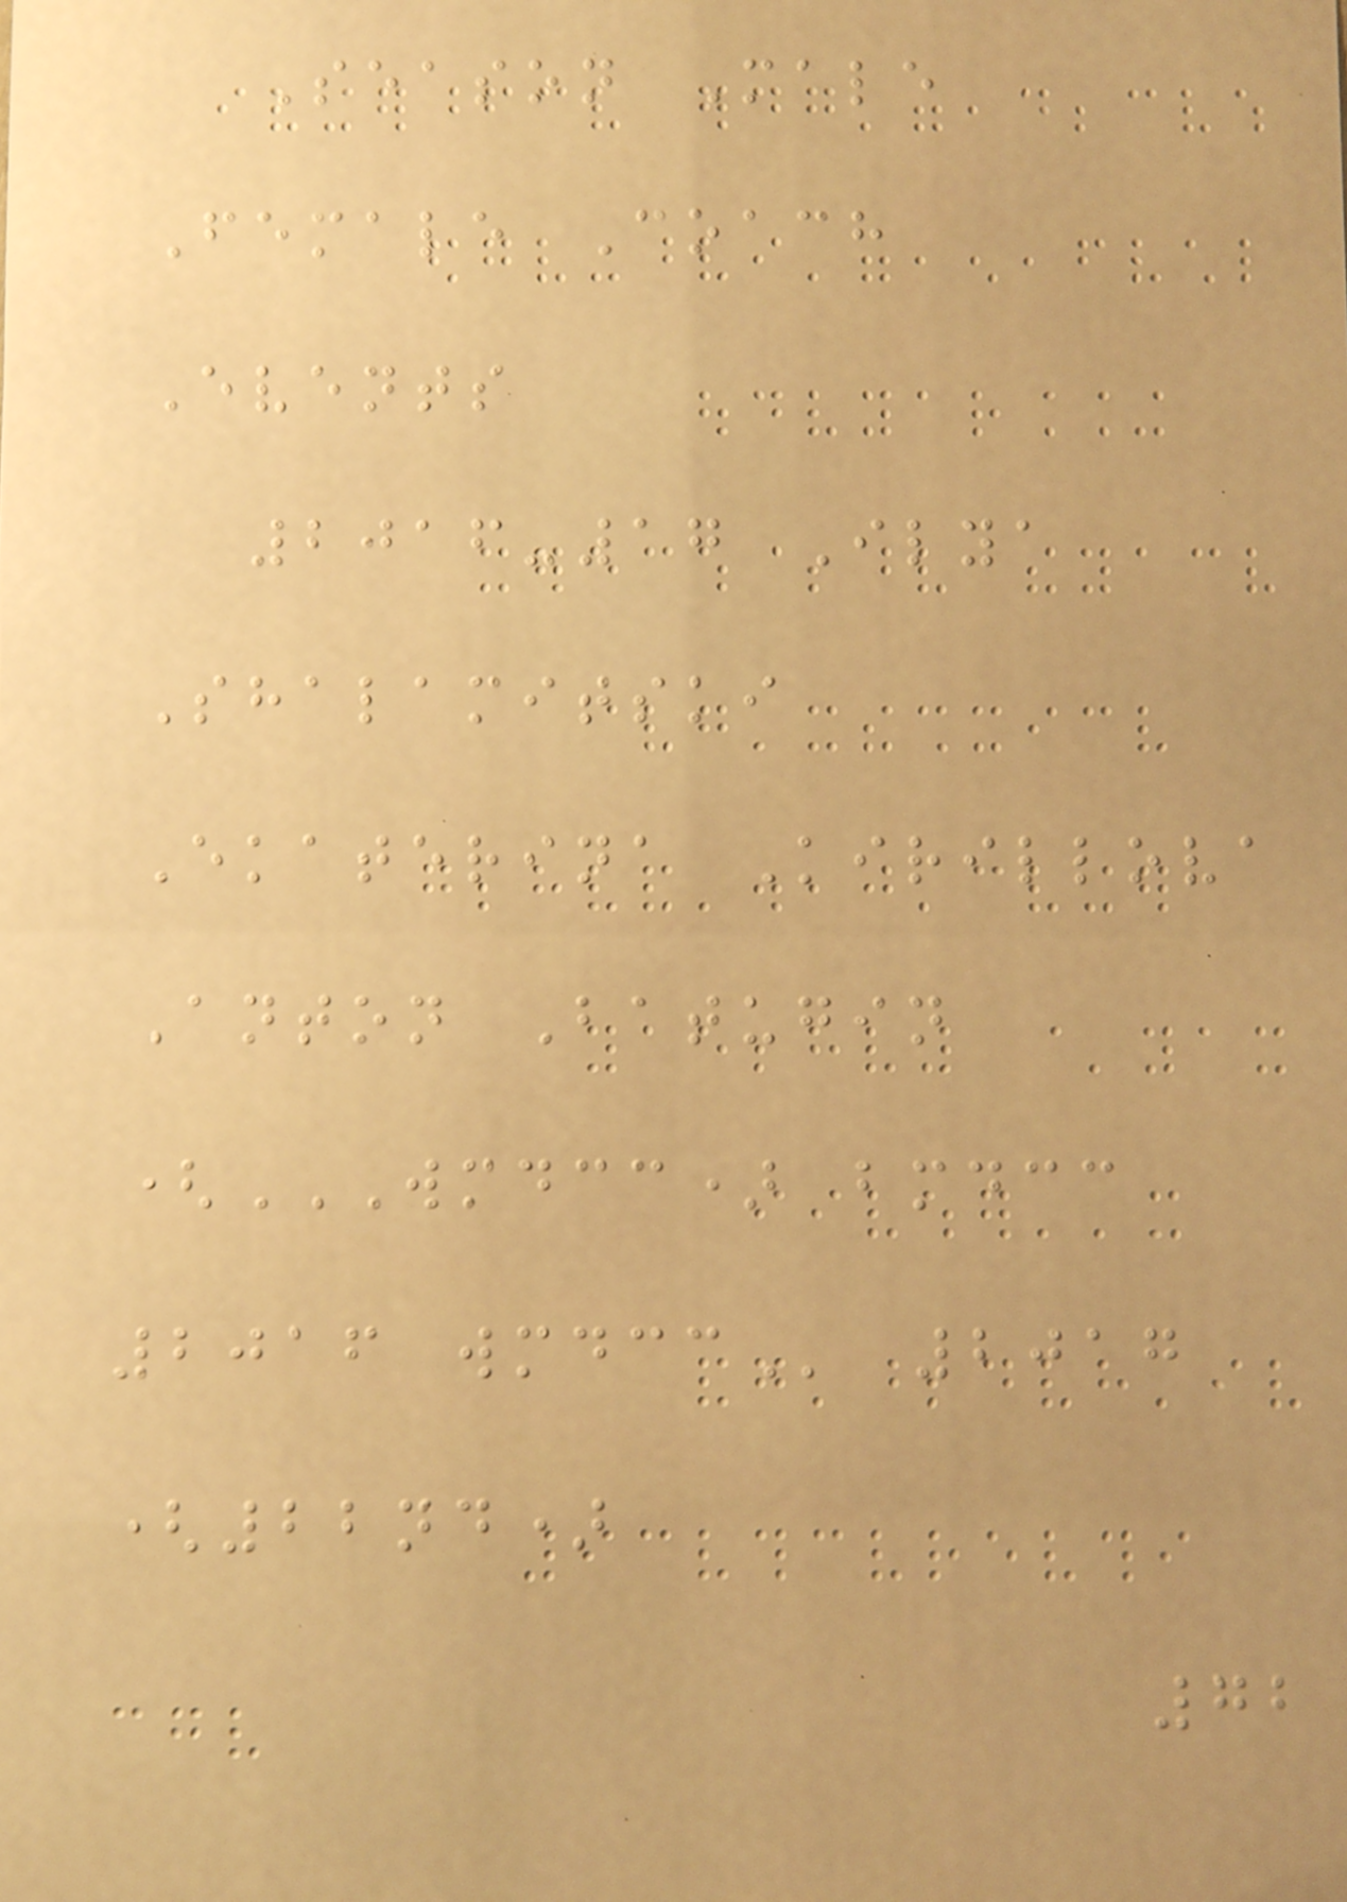Season Male
Female Coach
Events
2016-17 Ilya
Shalamitski
Ekaterina Kirillova
Anton Batugin
(WMDCC) BMDCC
2016 WMDCC 2017
(22nd)
72
